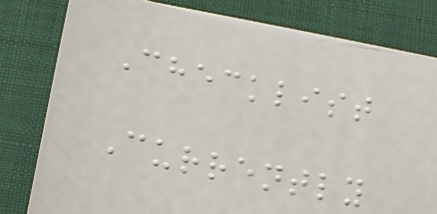Checklist
Currently
